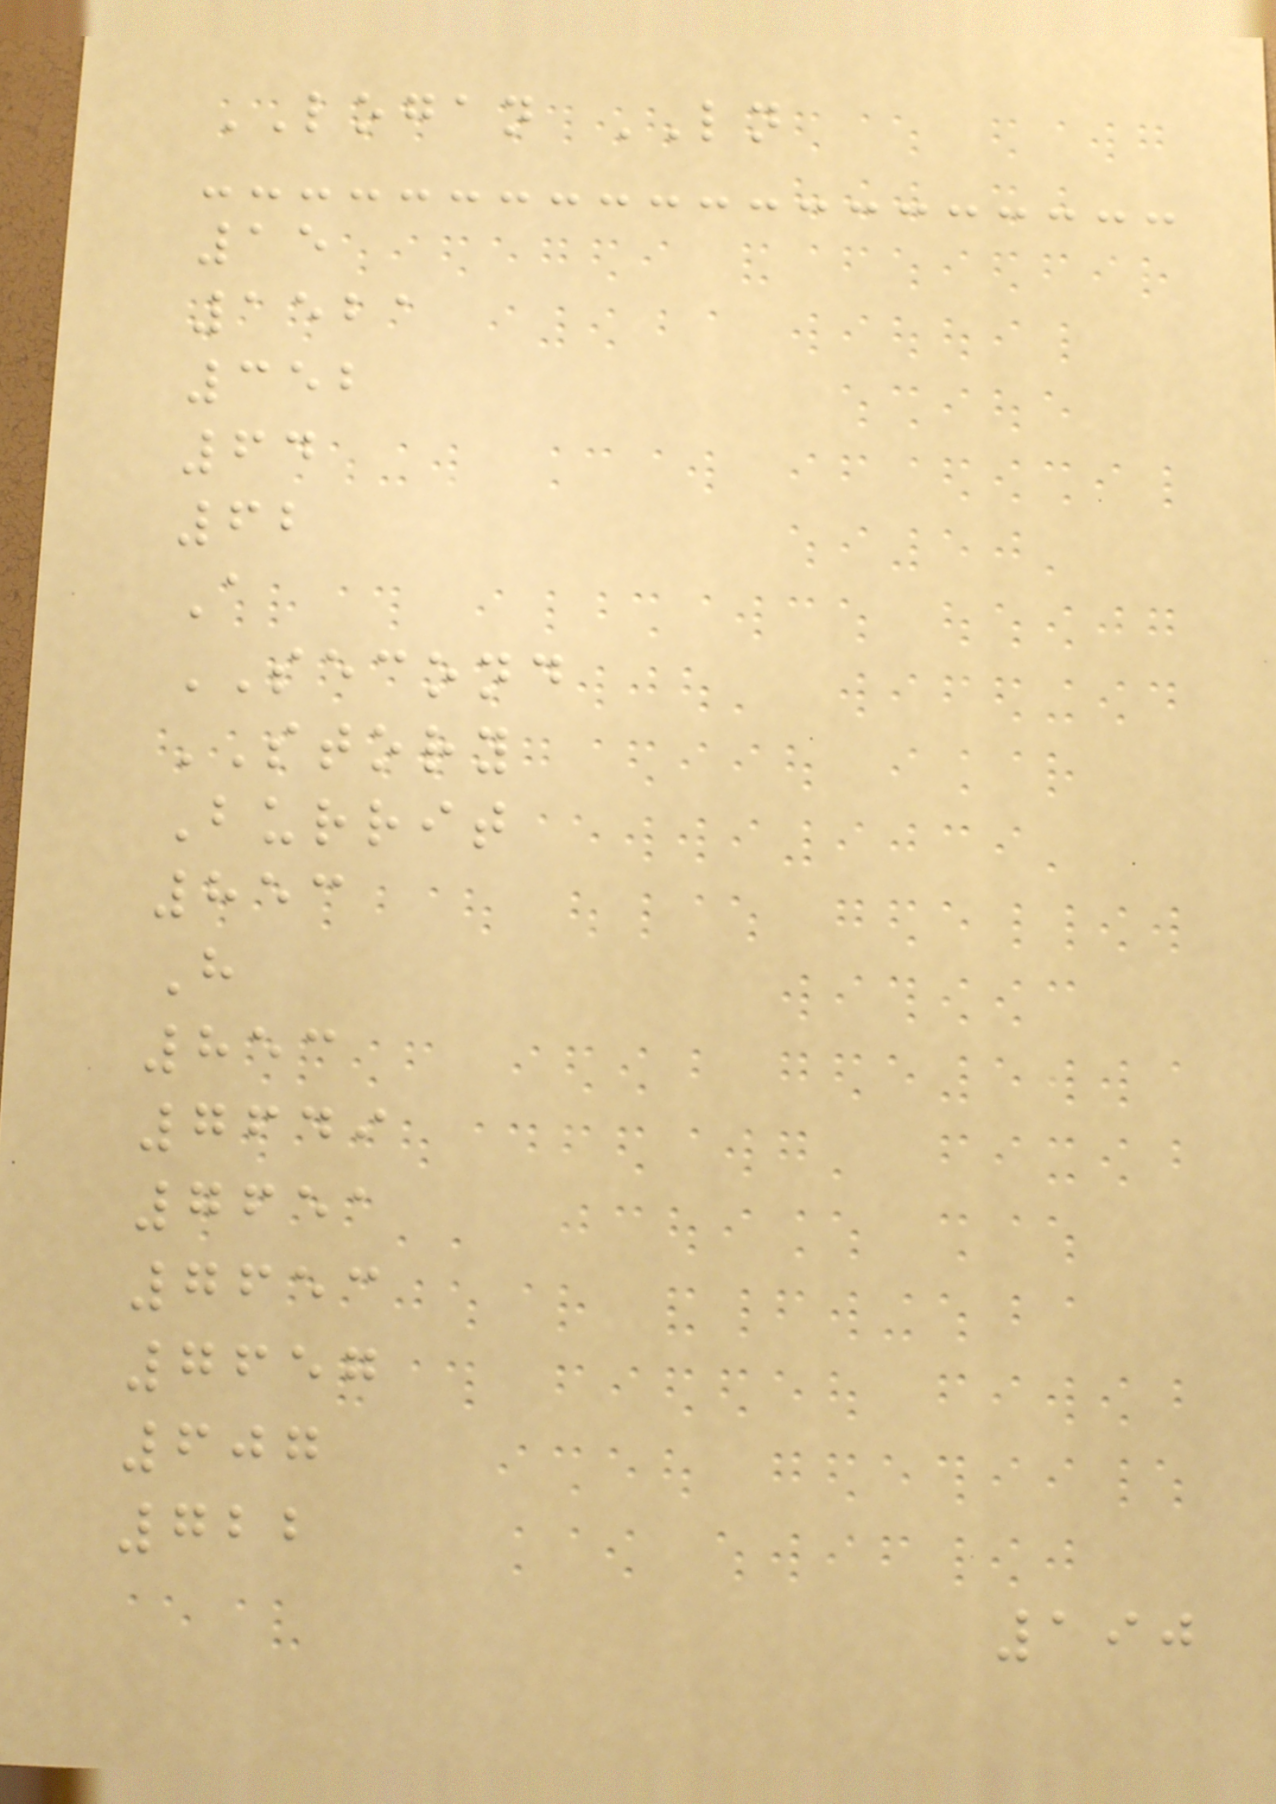LOGAN LN
15
1521
352
64
62
A
SECOND
STORY
Burrit
853
H
853
7649
7651
7653
7657
607
722
190
